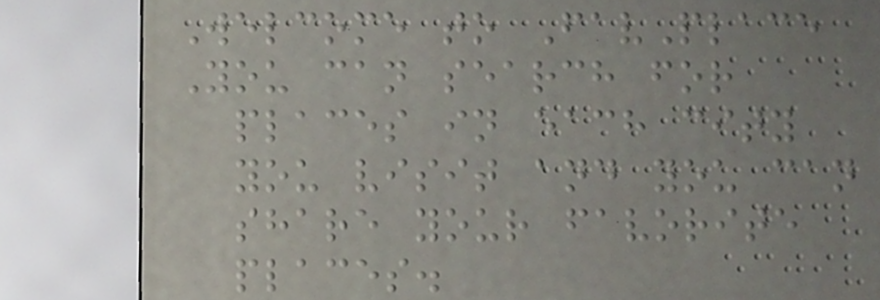Welcome to FavPlace
You can search for
places in each city
you visit and you can
share your favorite
places.
